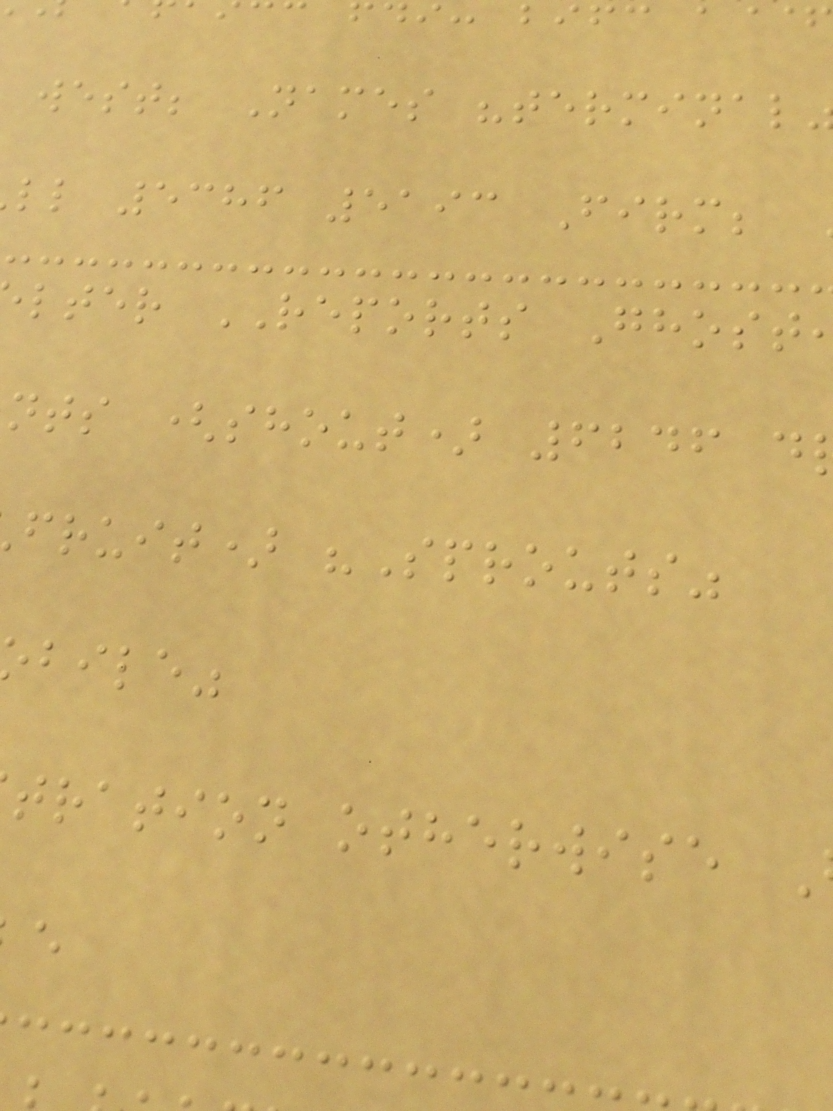west; Names "terminal
ll 5386 5193 Firm;
lter REPORTS Ghost
nts (shout) 6246 d
fruit) "Sprouts"
bile"
tration otherwise
